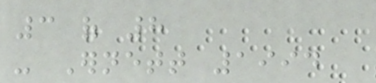3 of 8
- Ernett 1994
